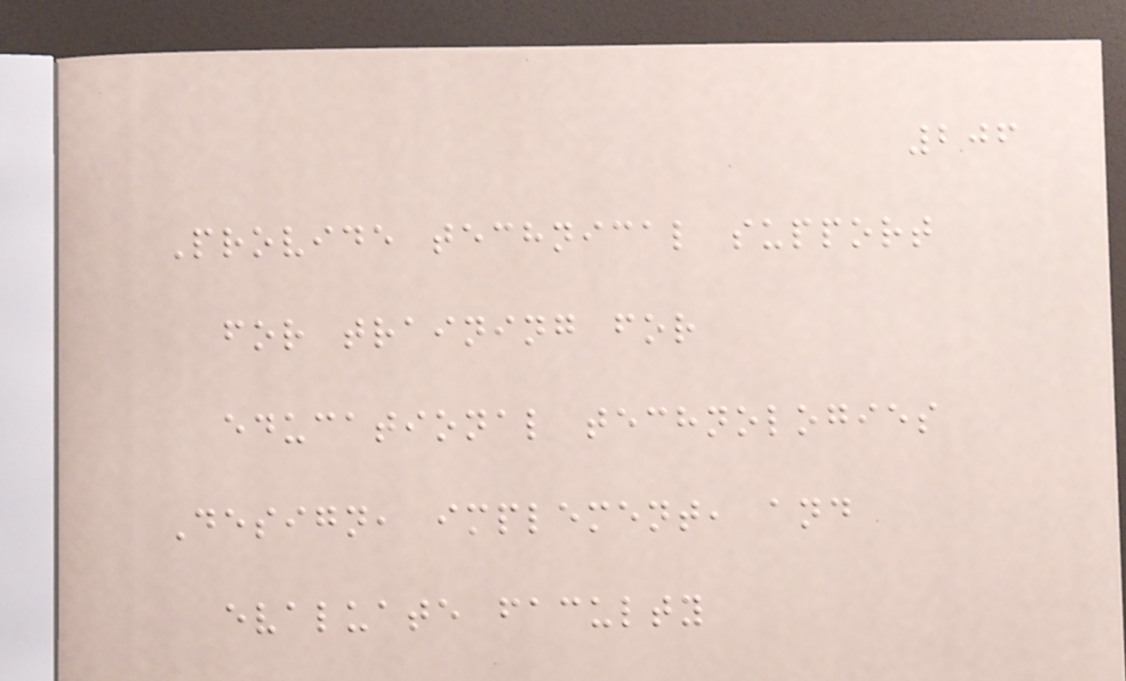206
Provide technical support
for training for
educational technologies
Design, implement, and
evaluate faculty
